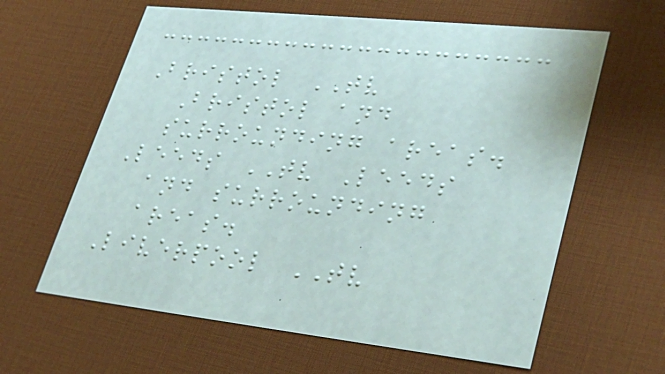Bristol TV
Bristol and
surrounding areas.
Leeds TV Leeds
and surrounding
areas.
Liverpool TV
